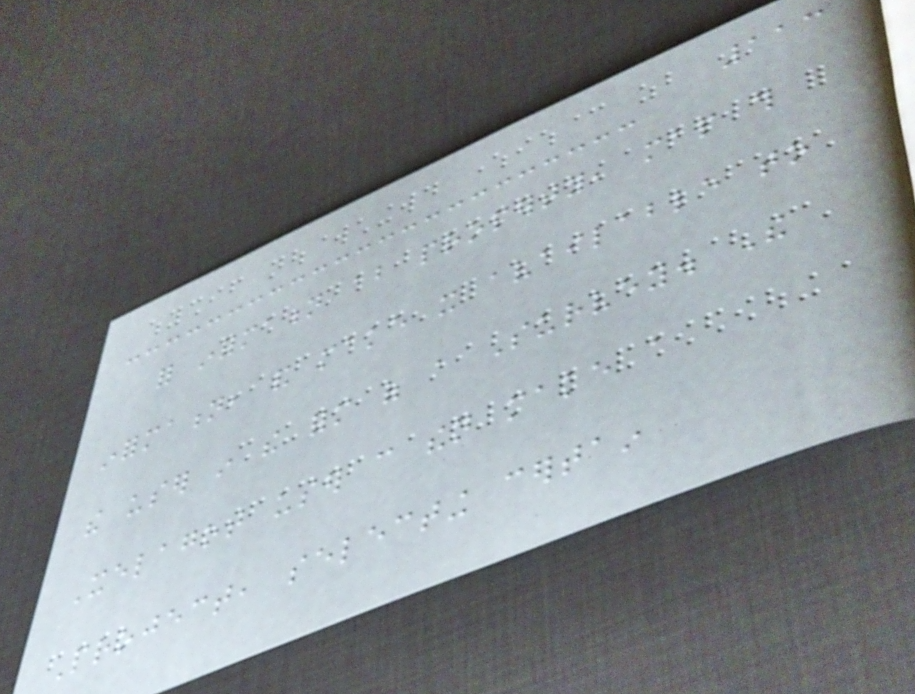113
for information about property, map this
information, and make it available to
the user in the form of a Survey. The
Xelagot user can then make a
Project, selecting certain
